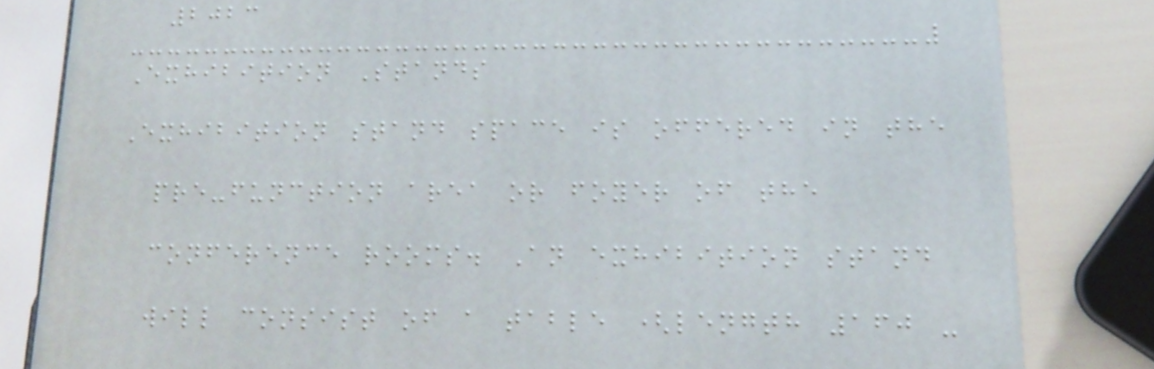2023
Exhibition Stands
Exhibition stand space is offered in the
pre-function area or foyer of the
conference rooms. An exhibition stand
will consist of a table (length 160 -
